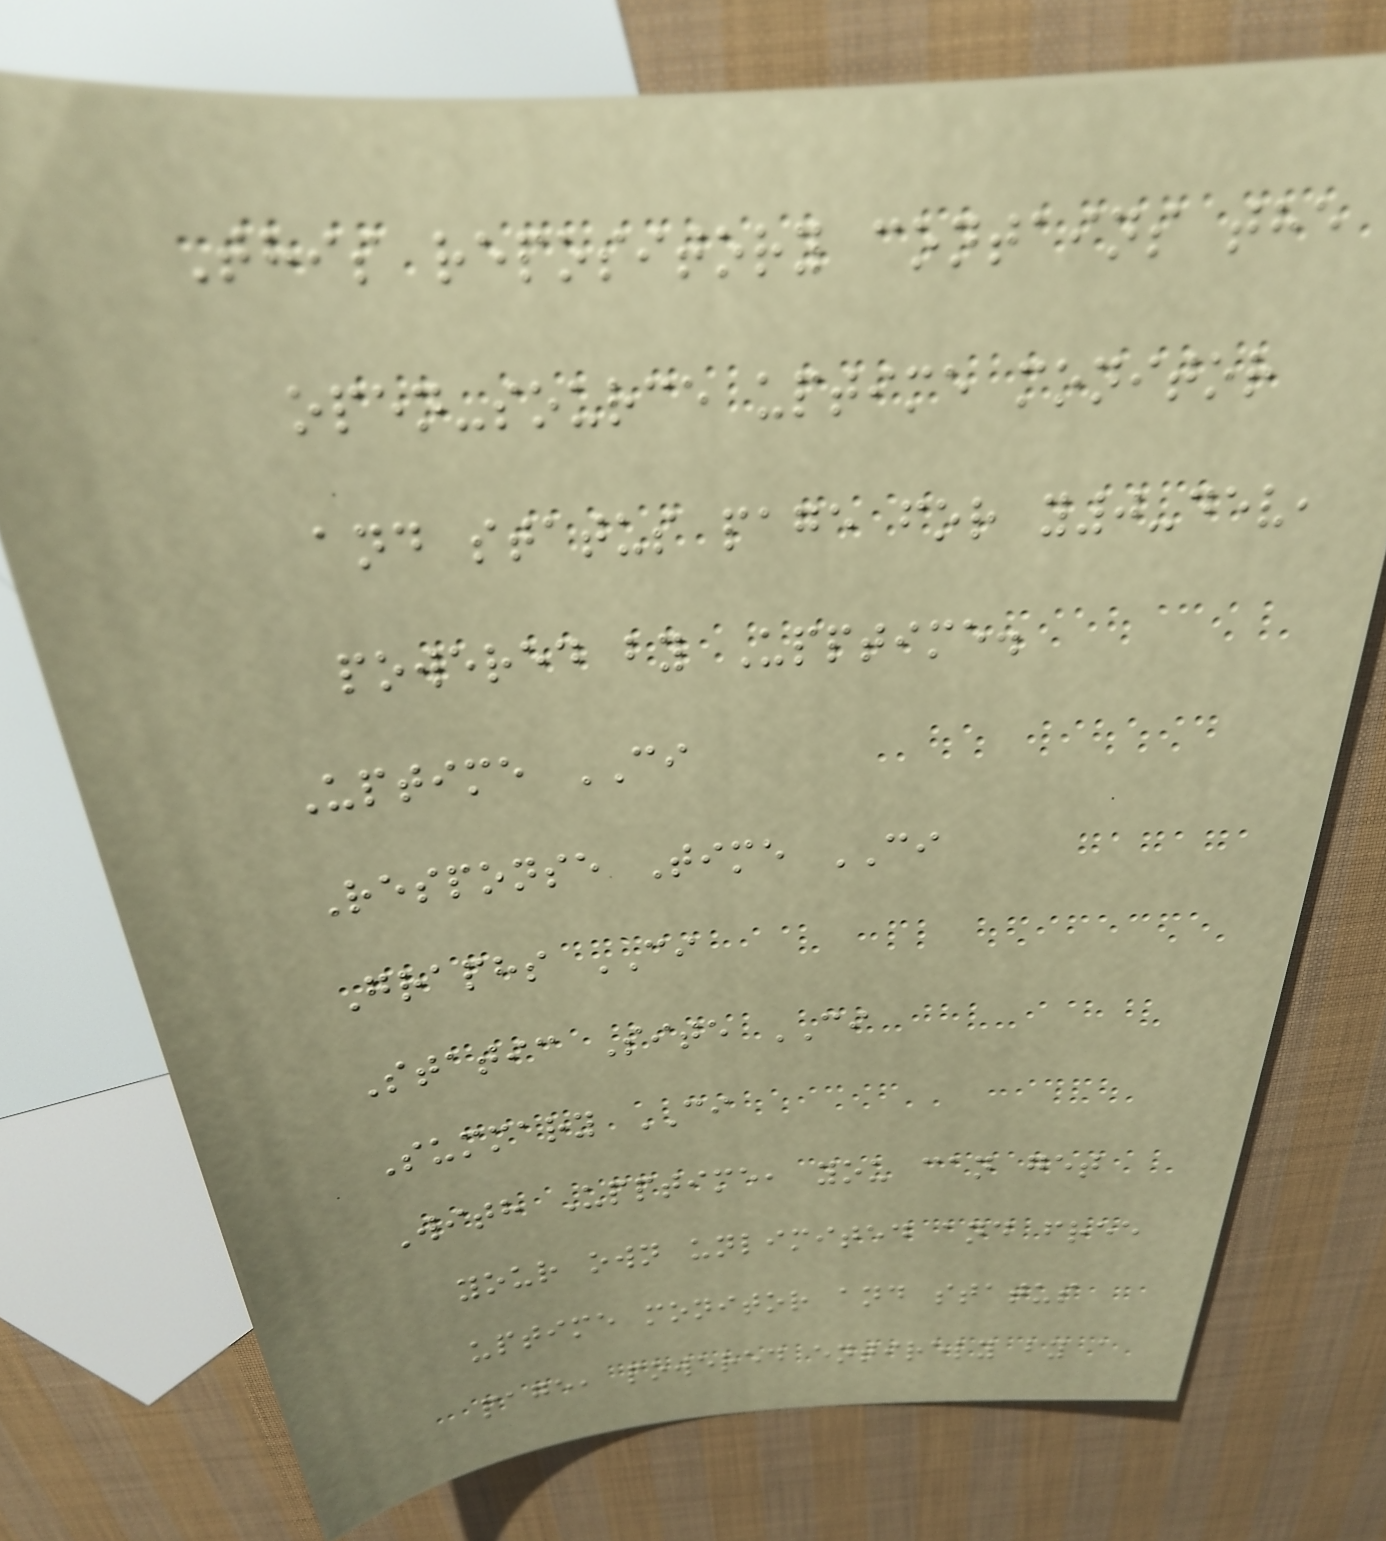This repository contains the
open-source uptime monitor
and status page for y0-dev,
powered by Upptime.
Uptime CI
Response Time CI
Graphs CI
Static Site CI
Summary CI
With Upptime, you can get
your own unlimited and free
uptime monitor and status
page, powered entirely by a
